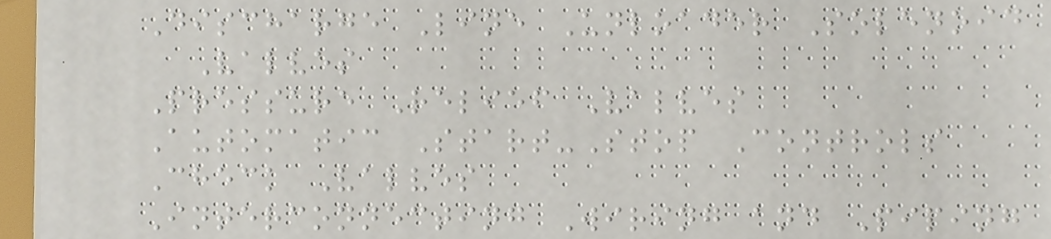Discharge Line Unloader Solenoid
Valves
Pressure Relief Valves
Automatic Start-Stop Controls
Check Valves
Interconnecting Wiring and Piping
